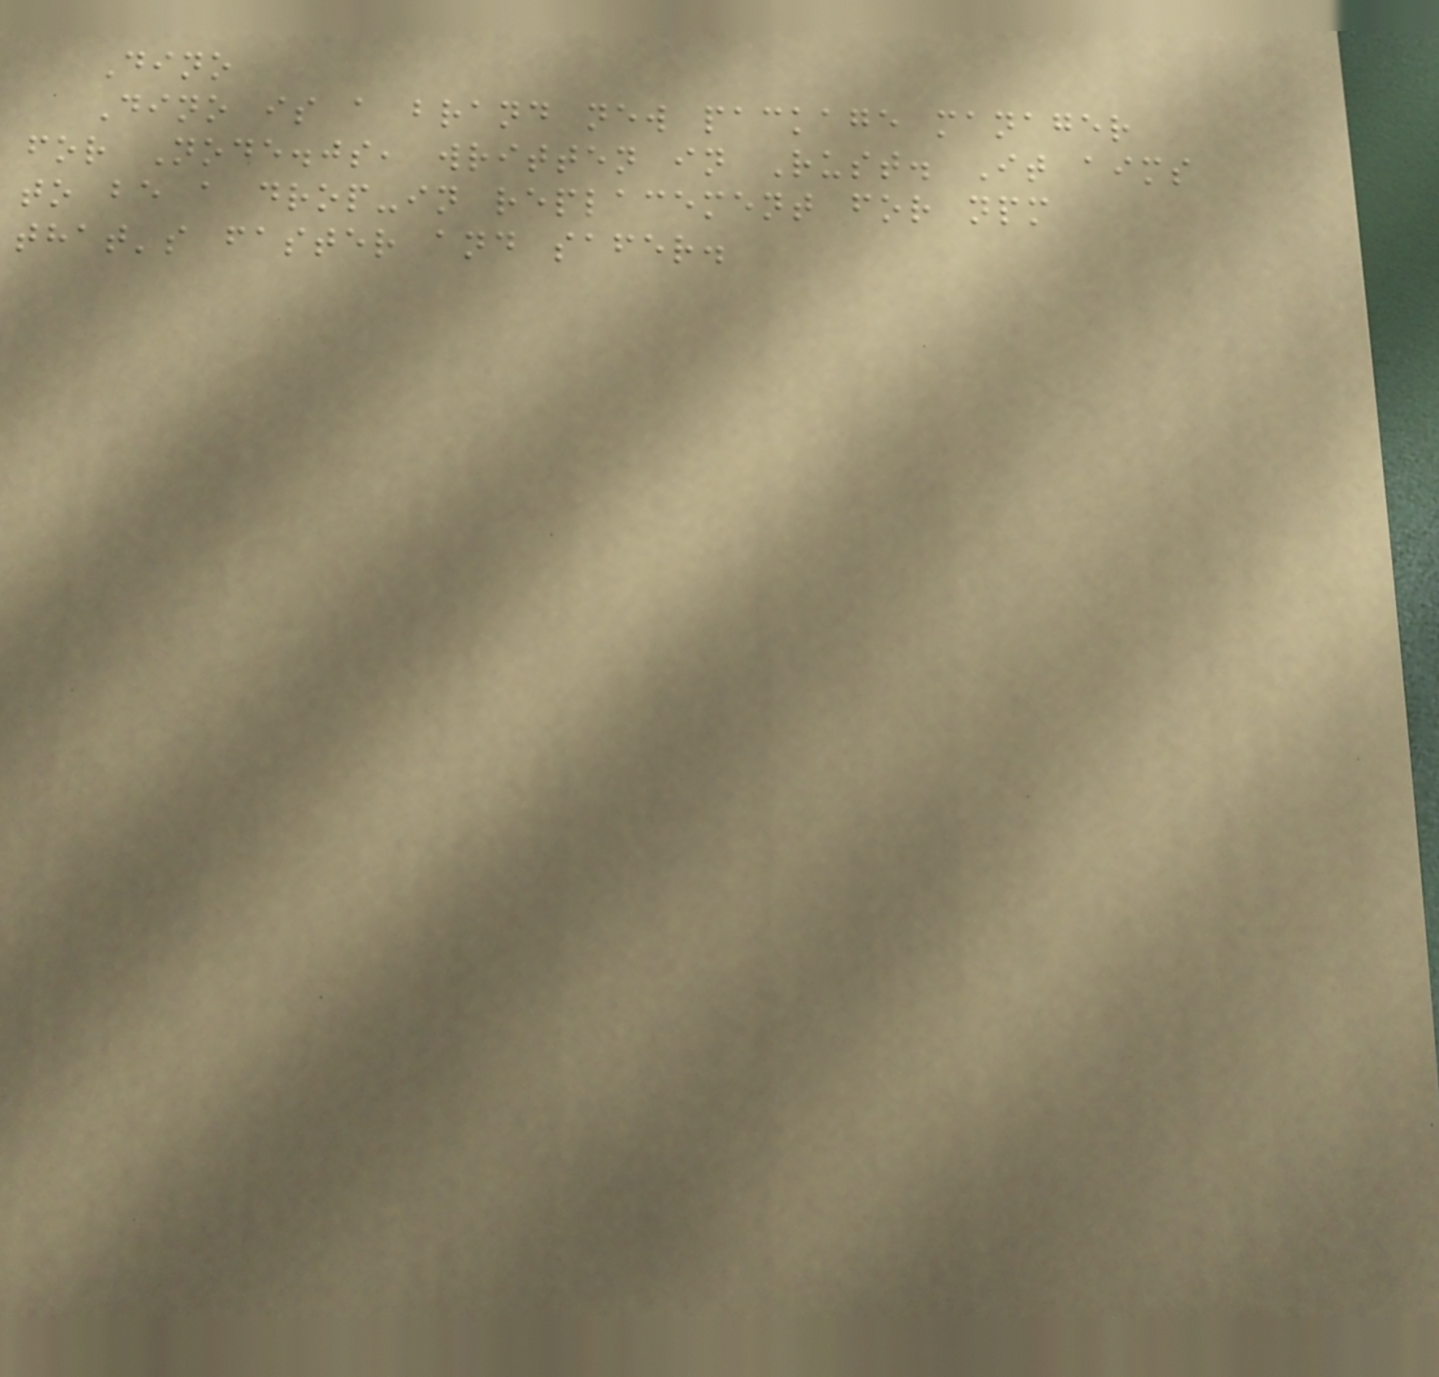Dino
Dino is a brand new package manager
for Node.js, written in Rust. It aims
to be a drop-in replacement for npm
that's faster and safer.
